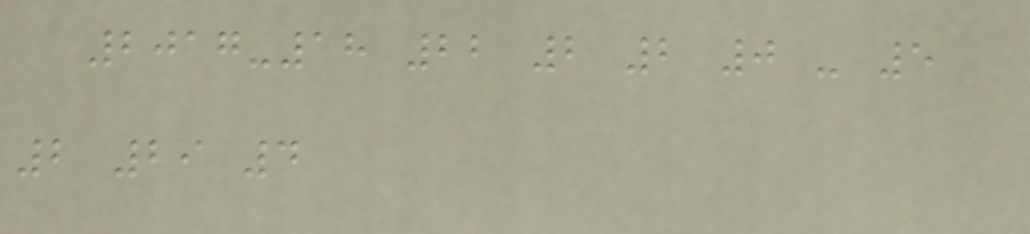2017-18 22 2 2 0 - 5
2 29 4
